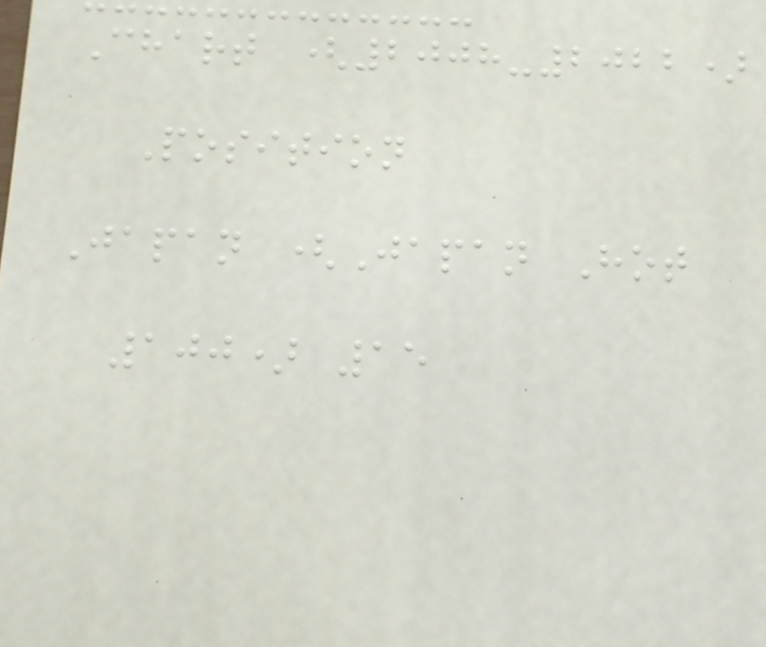Chart (2008-2022)
Position
Japan (Japan Hot
100) 15
